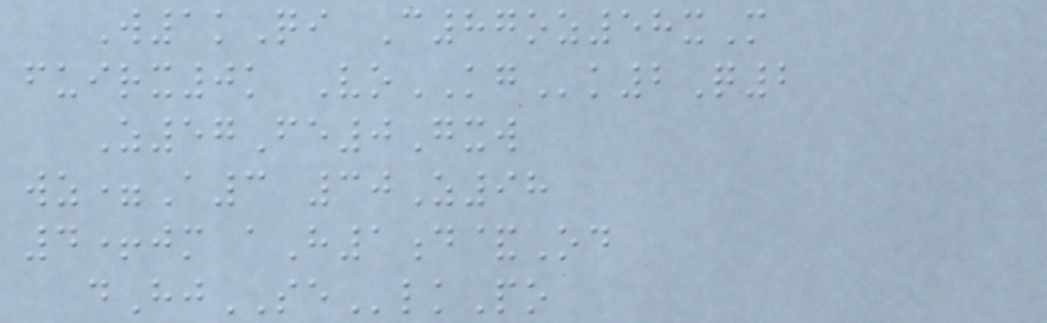W1kQi C87oz58xM
fuirx0k VoKGk2Q2
Z57Fe0Gxw
wz=A3 30Z98
4+jm aH1d&Od
dHjSElkPo
